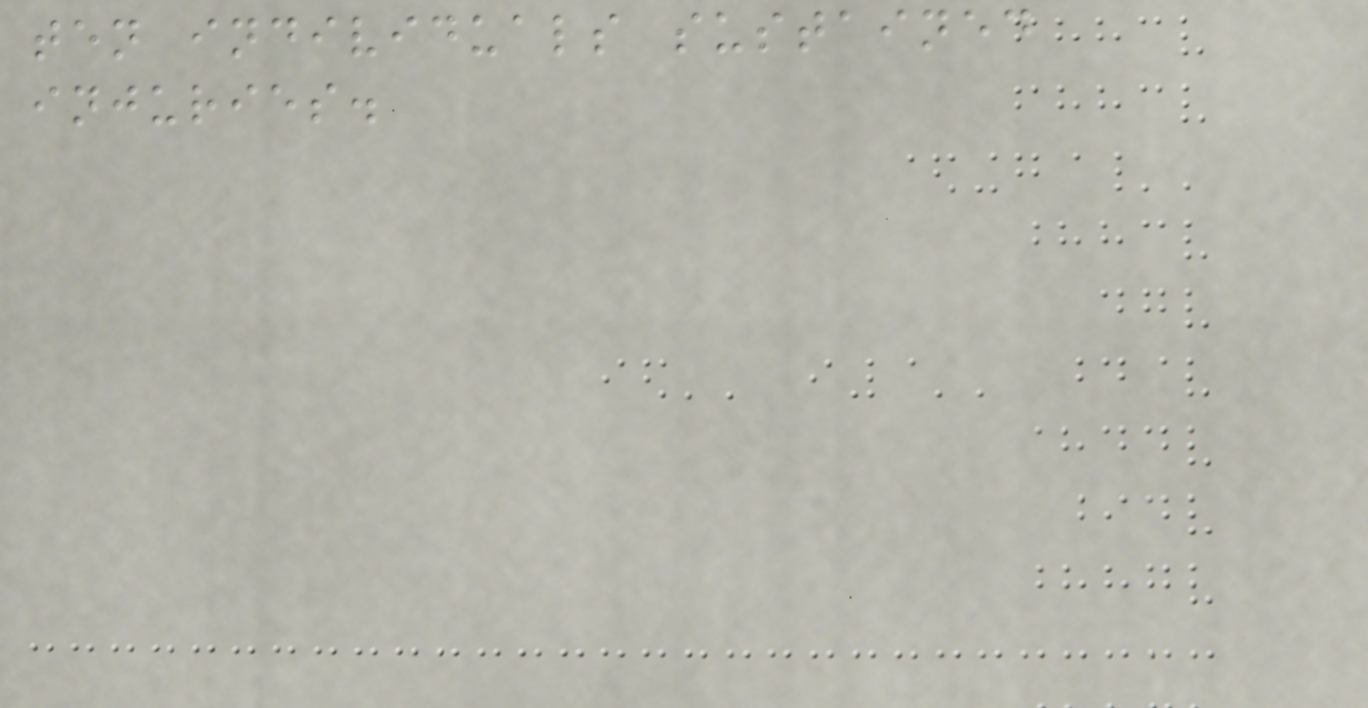ten individuals sustained
injuries.
